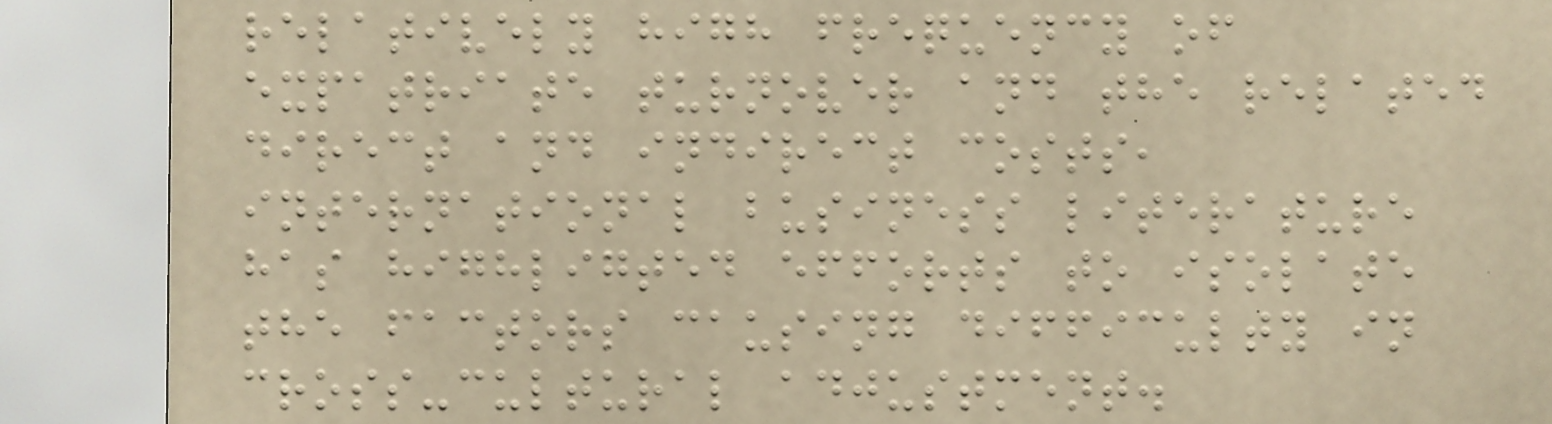relatively high frequency of
expatriate turnover and the related
direct and indirect costs,
international business literature
has highligted efforts to isolate
the factors causing difficulty in
cross-cultural adjustment.
